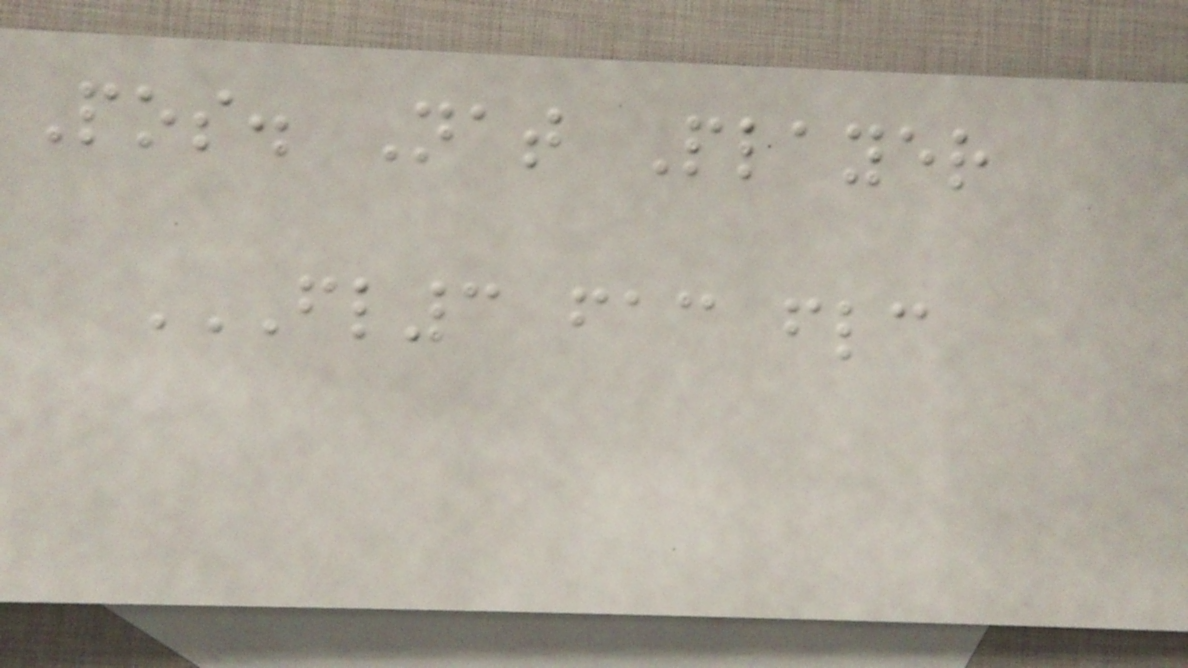Pos. Nat Player
FL3 FAC FLC
